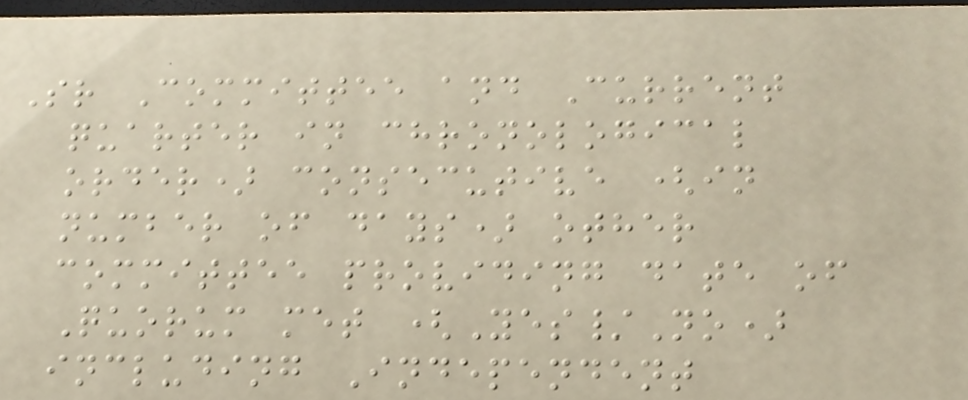Sr Committee and Current
quarter in chronological
order) consecutive (in
number of days) other
committee providing date of
Quorum met (Yes/No)
including Independent
